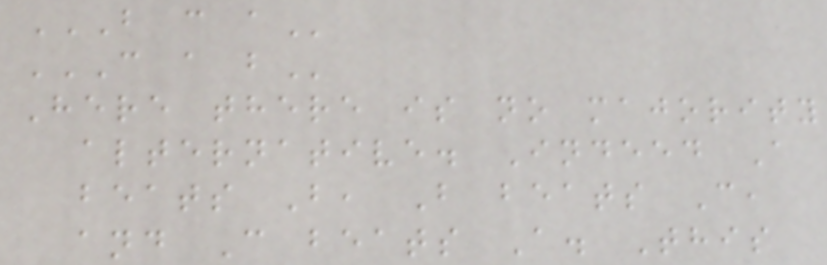B C A
C A B
Here there is no majority
alternative. Indeed A
beats B, B beats C,
and C beats A. This
